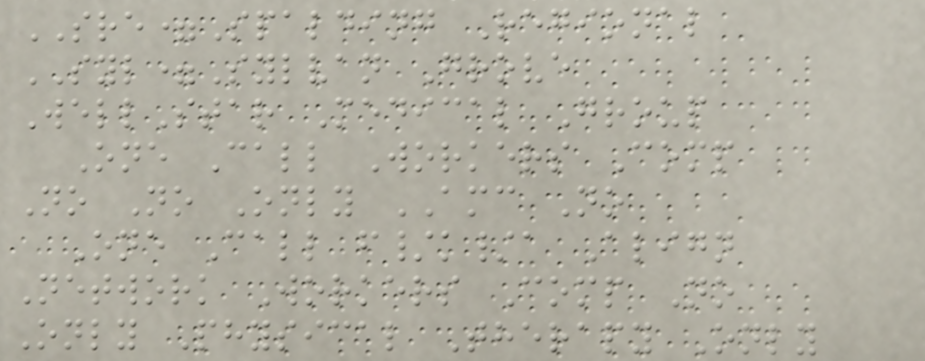SRE=Spalding Regional
SYL=Sylvan Grove
WellStar Medical Group
One Call Workers Comp
No No Only AMC No
One Call f/k/a Align
Network Workers Comp No
Only Physical Therapy Only
